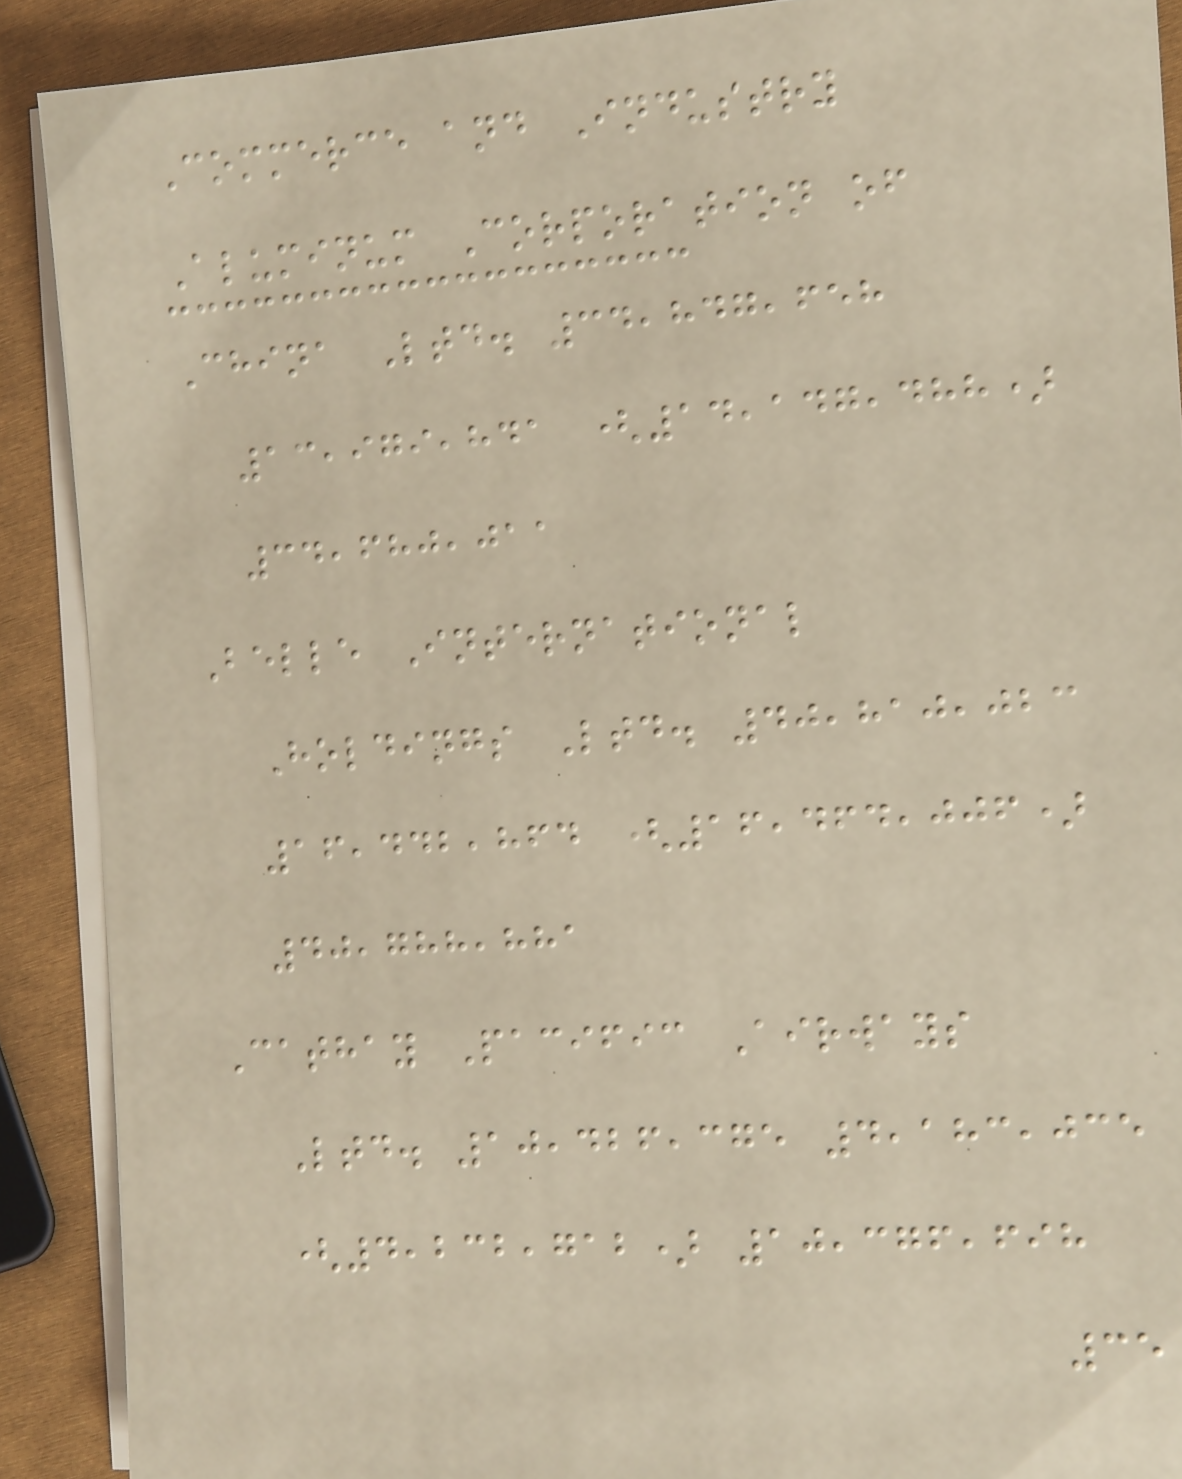Commerce and Industry
Aluminum Corporation of
China Ltd. 34,847,658
13,979,841 (14,147,488)
34,680,011
Belle International
Holdings Ltd. 40,810,023
16,442,864 (16,464,006)
40,788,881
Cathay Pacific Airways
Ltd. 10,426,375 4,183,035
(4,232,712) 10,376,698
35
